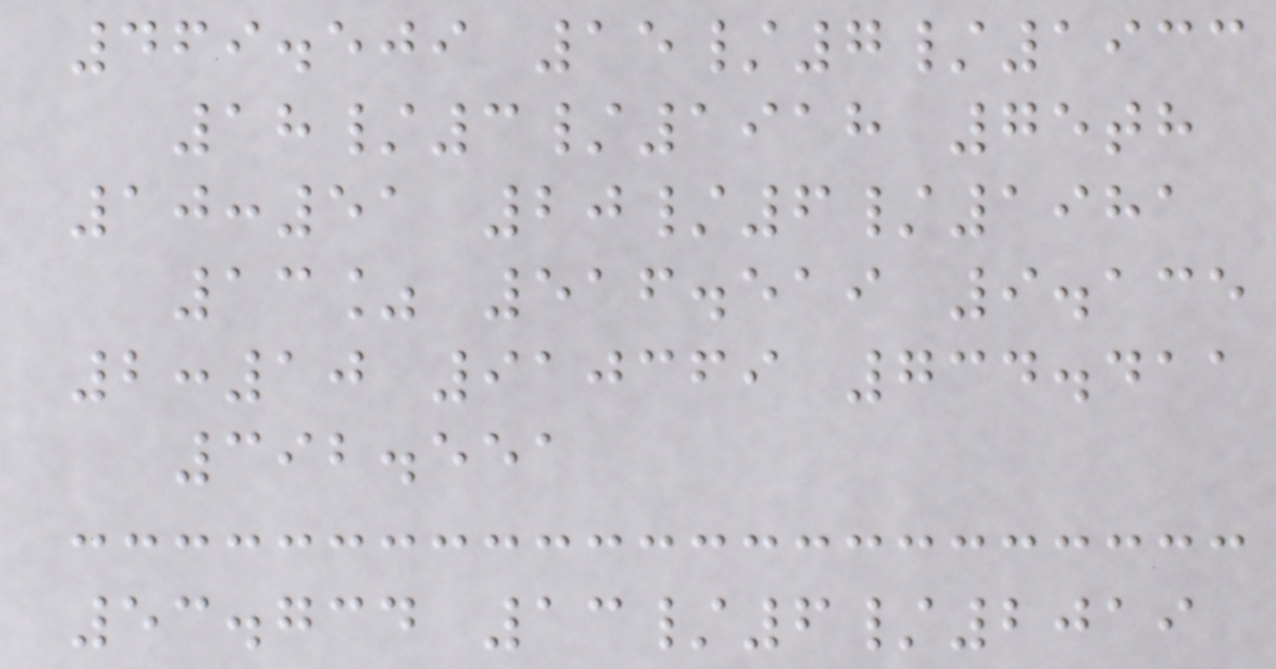469.509 15/7/1933
18/3/1918 75th
10:51 20/6/1981
13% 516.519 9.135
2:10 910369 734.411
392.551
53.734 13/6/2019
